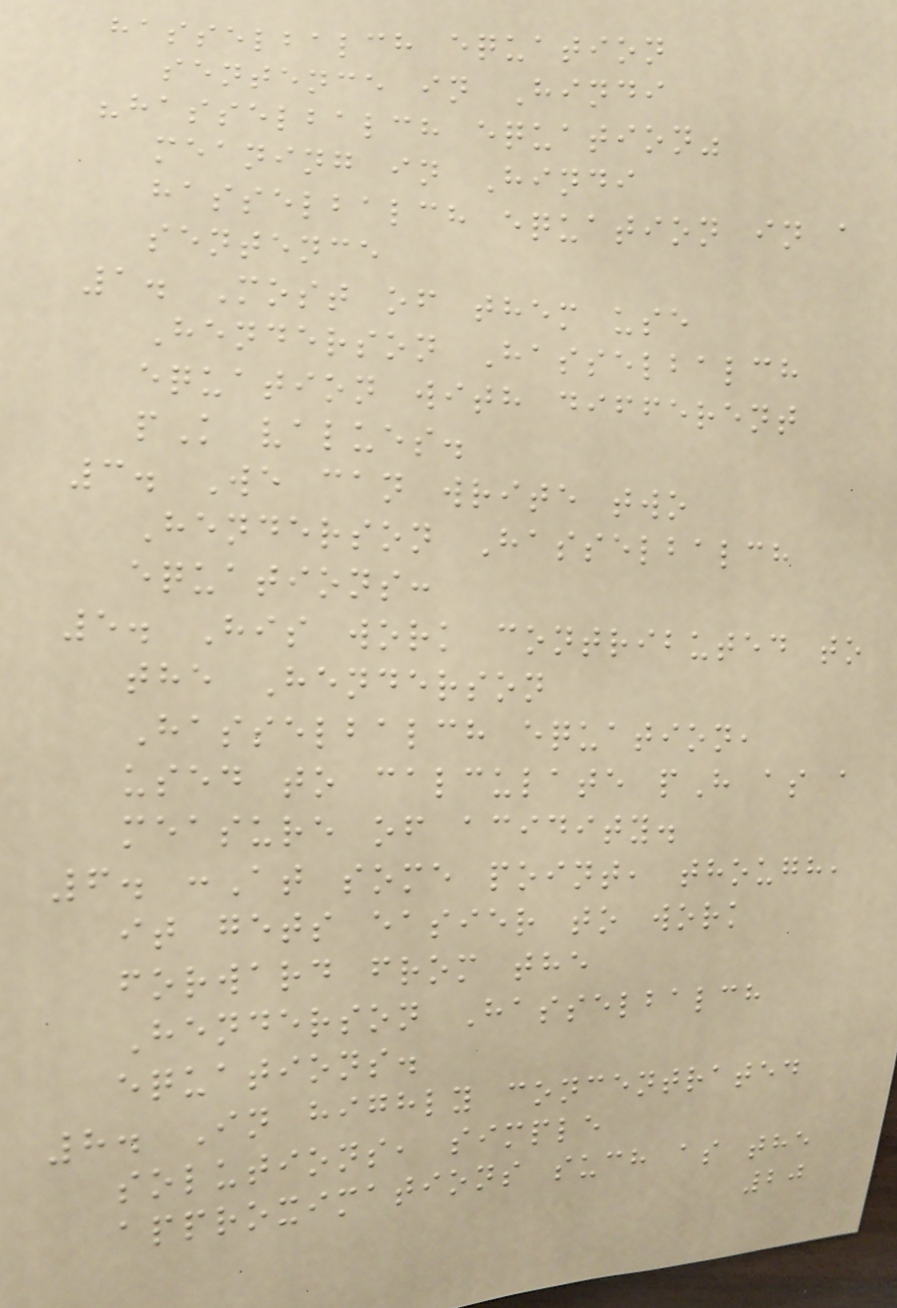hasselbalch equation
sentence in Hindi
"hasselbalch equation"
meaning in Hindi
hasselbalch equation in a
sentence
1. Most of them use
Henderson Hasselbalch
equation with different
pK values.
3. We can write two
Henderson Hasselbalch
equations:
5. His work contributed to
the Henderson
Hasselbalch equation,
used to calculate pH as a
measure of acidity.
6. :At some point, though,
it gets easier to work
forward from the
Henderson Hasselbalch
equations.
8. In highly concentrated
solutions, simple
approximations such as the
20
